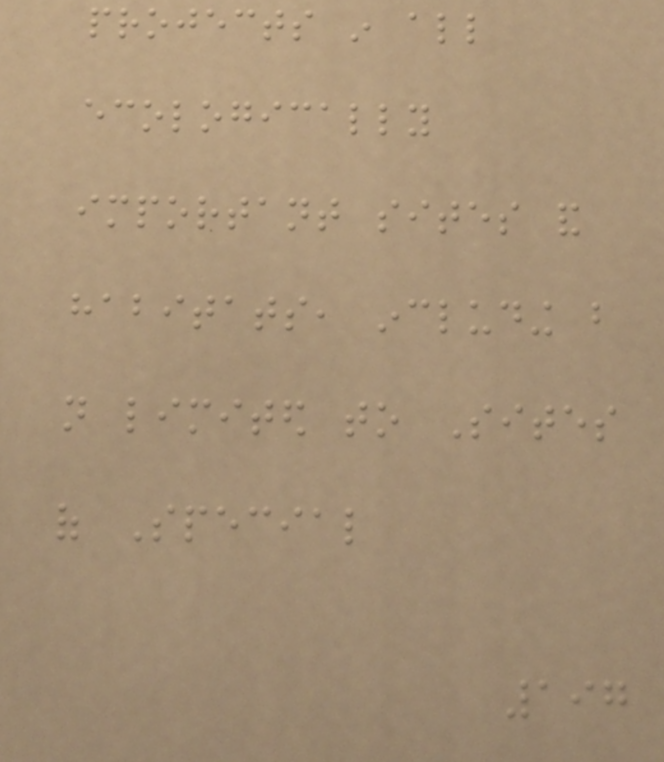projects in all
ecologically
important sites and
habitats, including but
not limited to Sites
of Special
197
